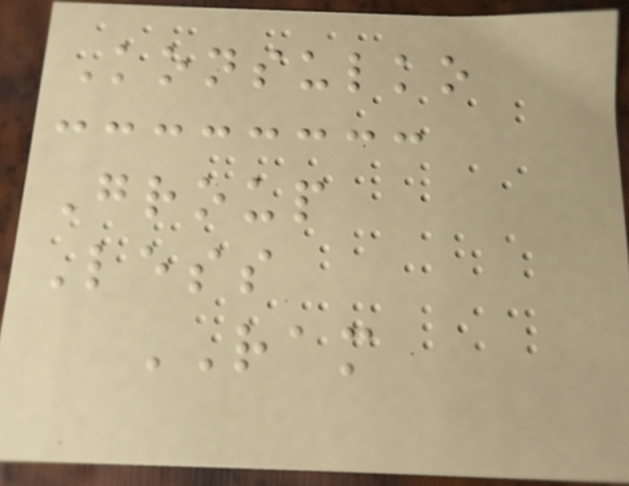Konsulko
Group
Less
RAM
